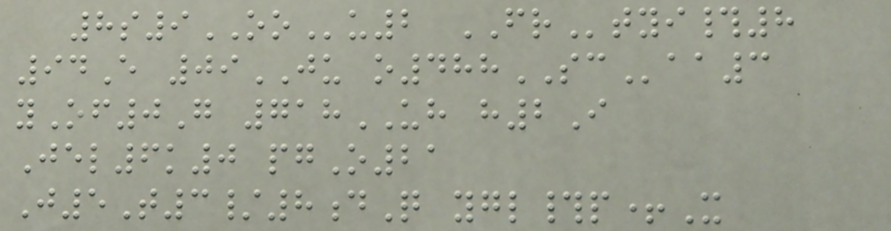8s9OOu2 FRtyi#8
94E 09JU o488SCaa3
yOf0G 718UH h2I
Jel6k0 pgO21
J5T3/8dQ ygl#p+X
